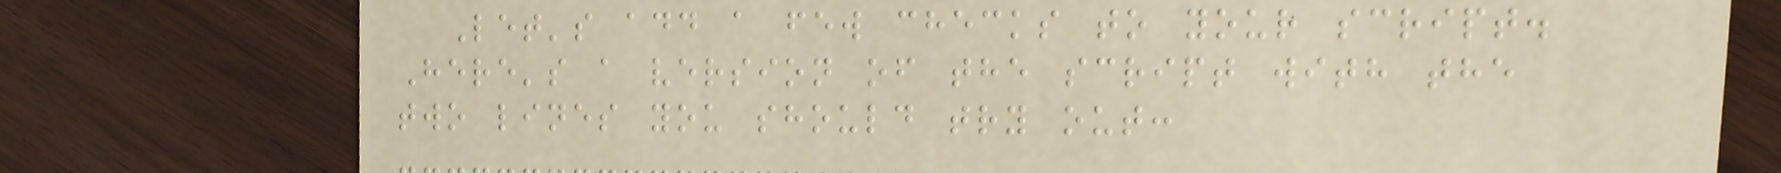Let's add a few checks to your script.
Here's a version of the script with the
two lines you should try out:
